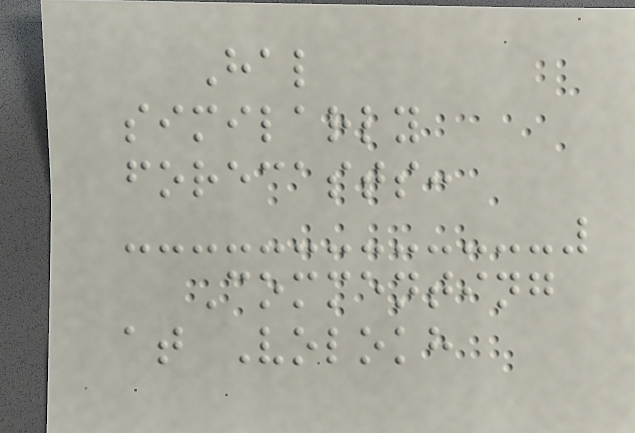Hal
similarly
forecasts:
Commenting
at Volokh
